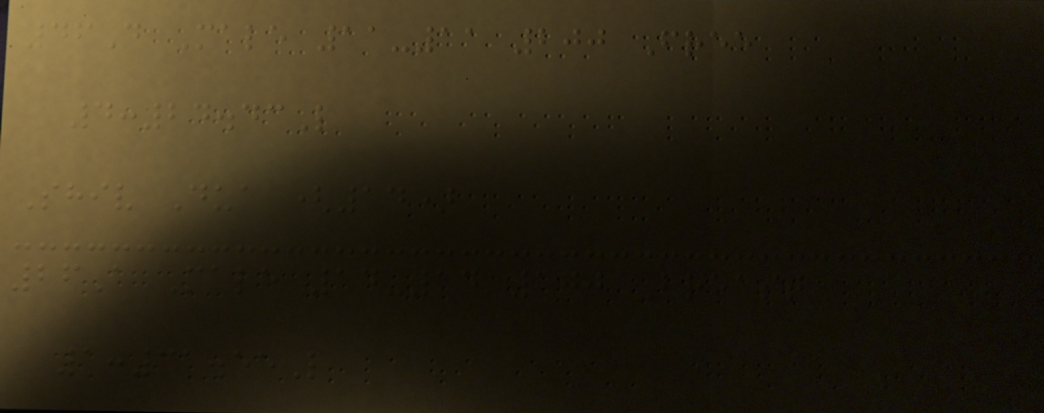46D Male 11-11 200 Free
4:24.43L
Shiv Dua (14)
26A Male 14-14 100 Breast
1:31.55L
